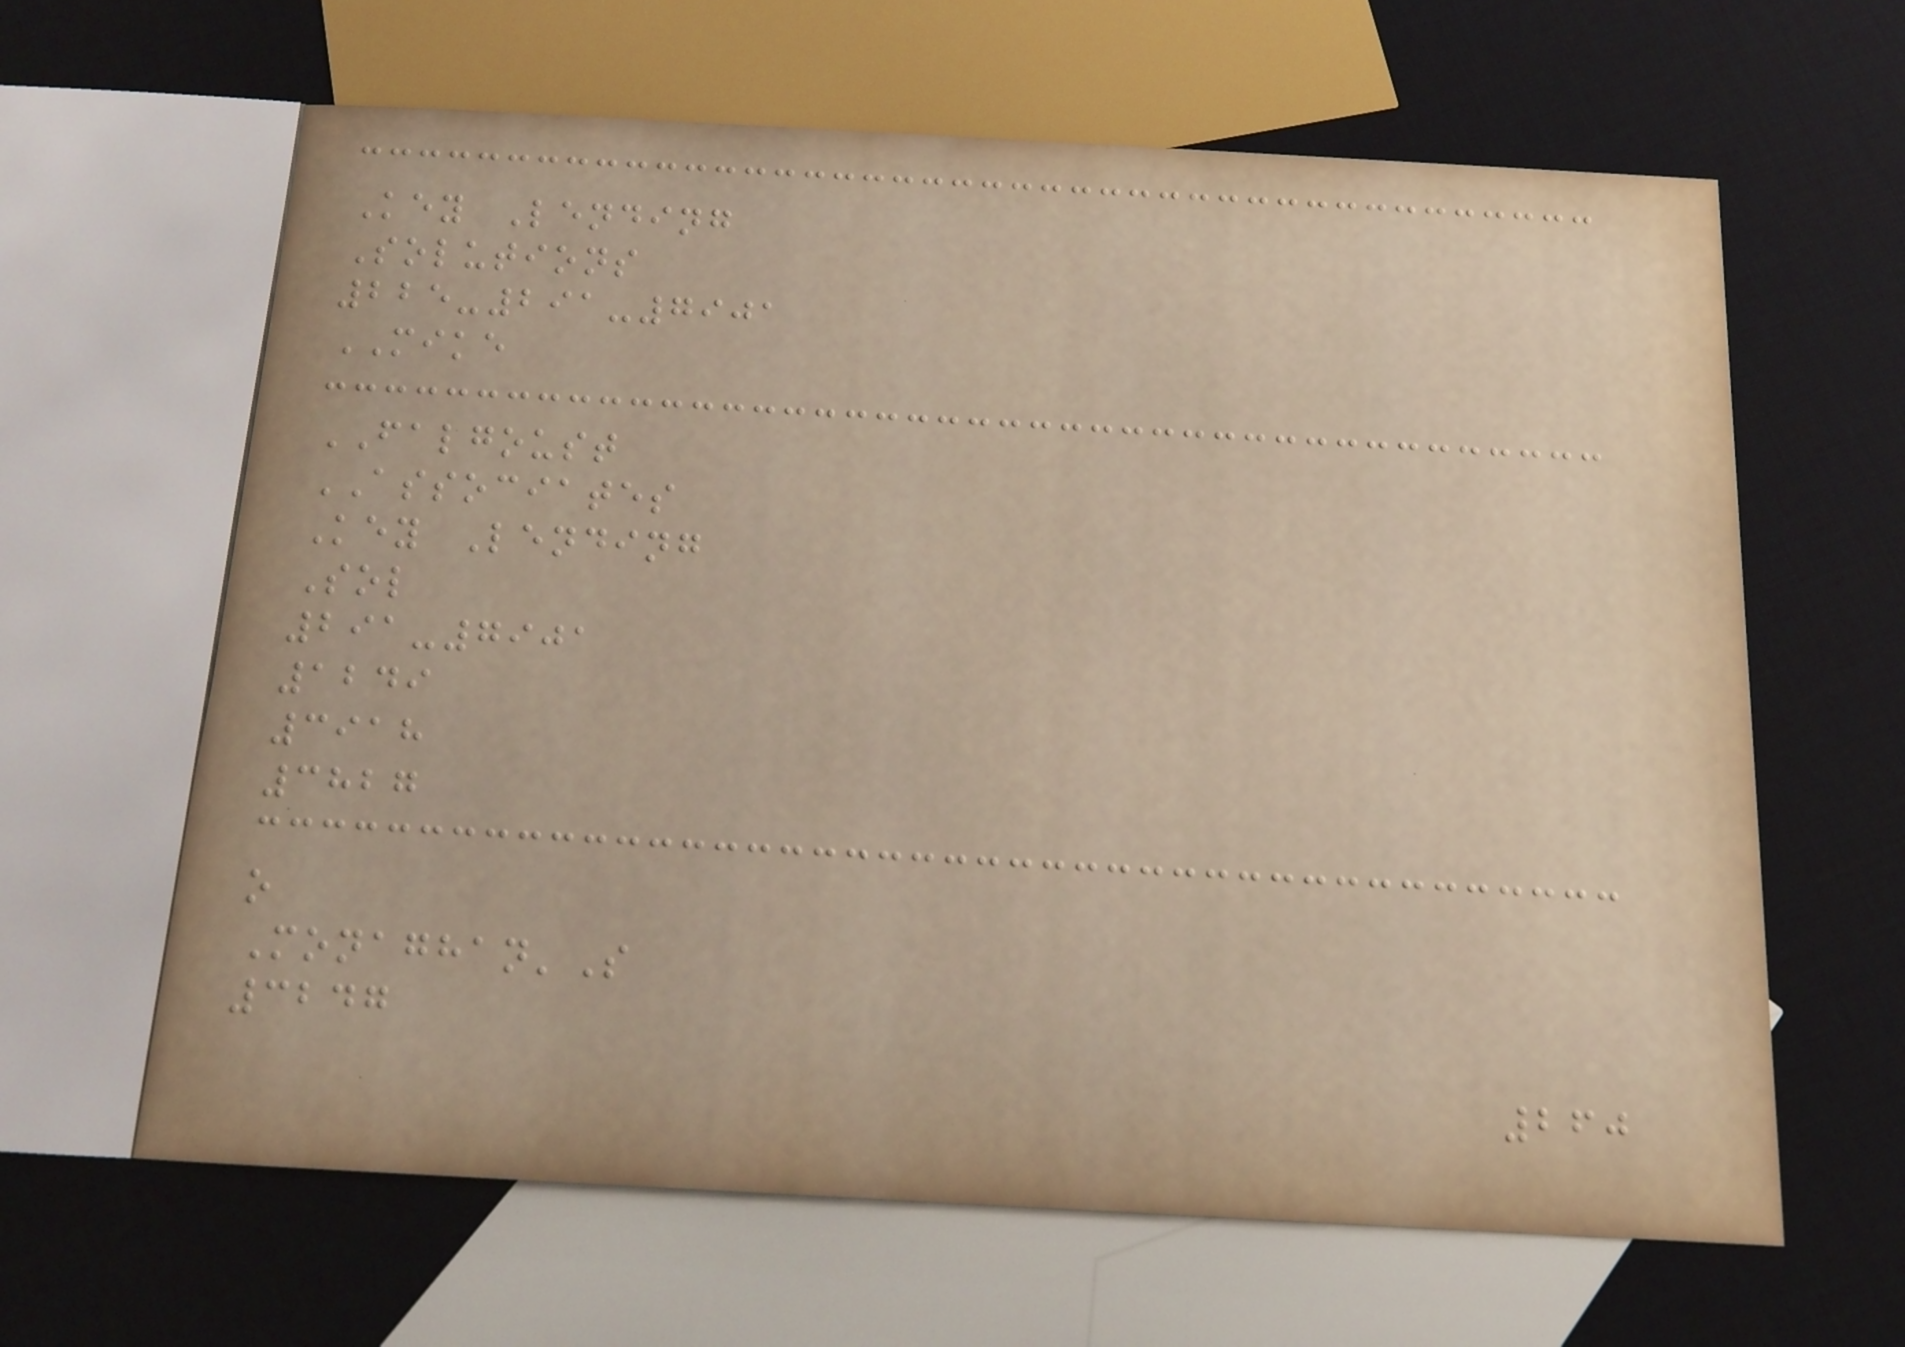Key Lending
Solutions
225-291-7901
MIKE
FALGOUST
ASSOCIATES
Key Lending
Sol
291-7901
1249
3918
3827
o
Monaghan'S
3247
260
